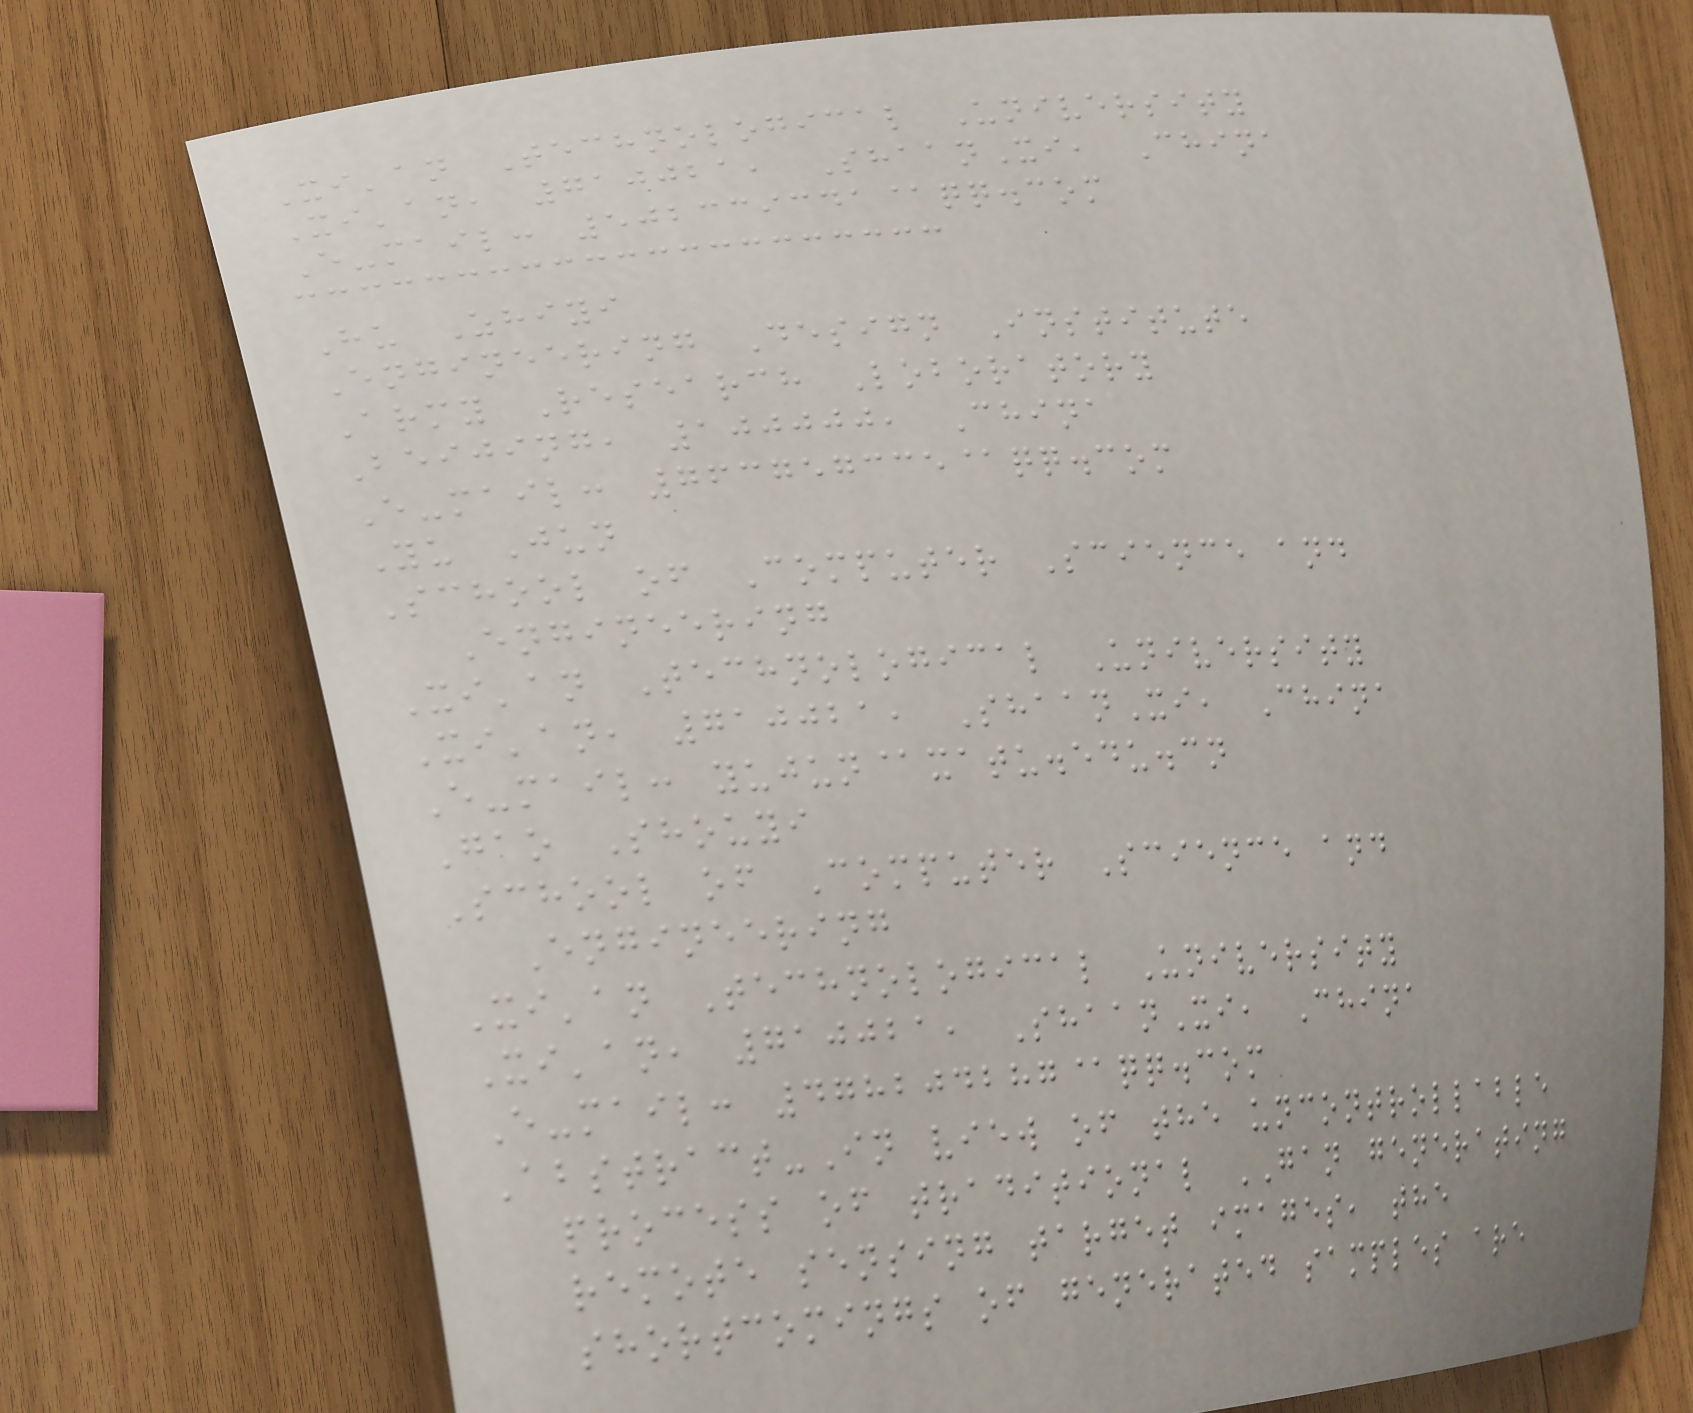Xi'an Technological University
Xi'an, 710021, ShaanXi, China
E-mail: 502339341@qq.com
Hu Zhiyi
Engineering Design Institute
Army Research Loboratory
Beijing, 100000, China
E-mail: 763757335@qq.com
Yu Jun
School of Computer Science and
Engineering
Xi'an Technological University
Xi'an, 710021, ShaanXi, China
E-mail: yujun@xatu.edu.cn
Gao Shouyi
School of Computer Science and
Engineering
Xi'an Technological University
Xi'an, 710021, ShaanXi, China
E-mail: 478204287@qq.com
Abstract-In view of the uncontrollable
process of traditional GAN generating
remote sensing target images, the
shortcomings of generated samples are
